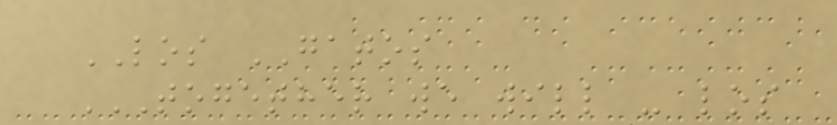LOS GATOS
TOGETHER WE WILL - LOS
